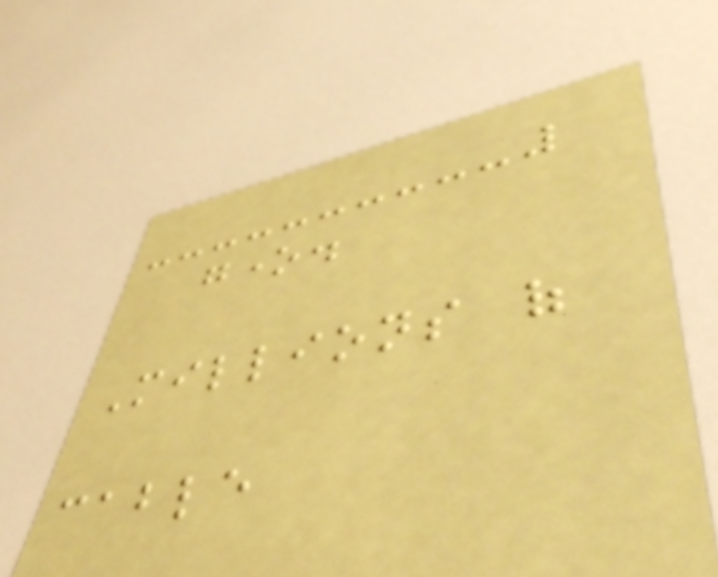gone.
Millions of
cable
